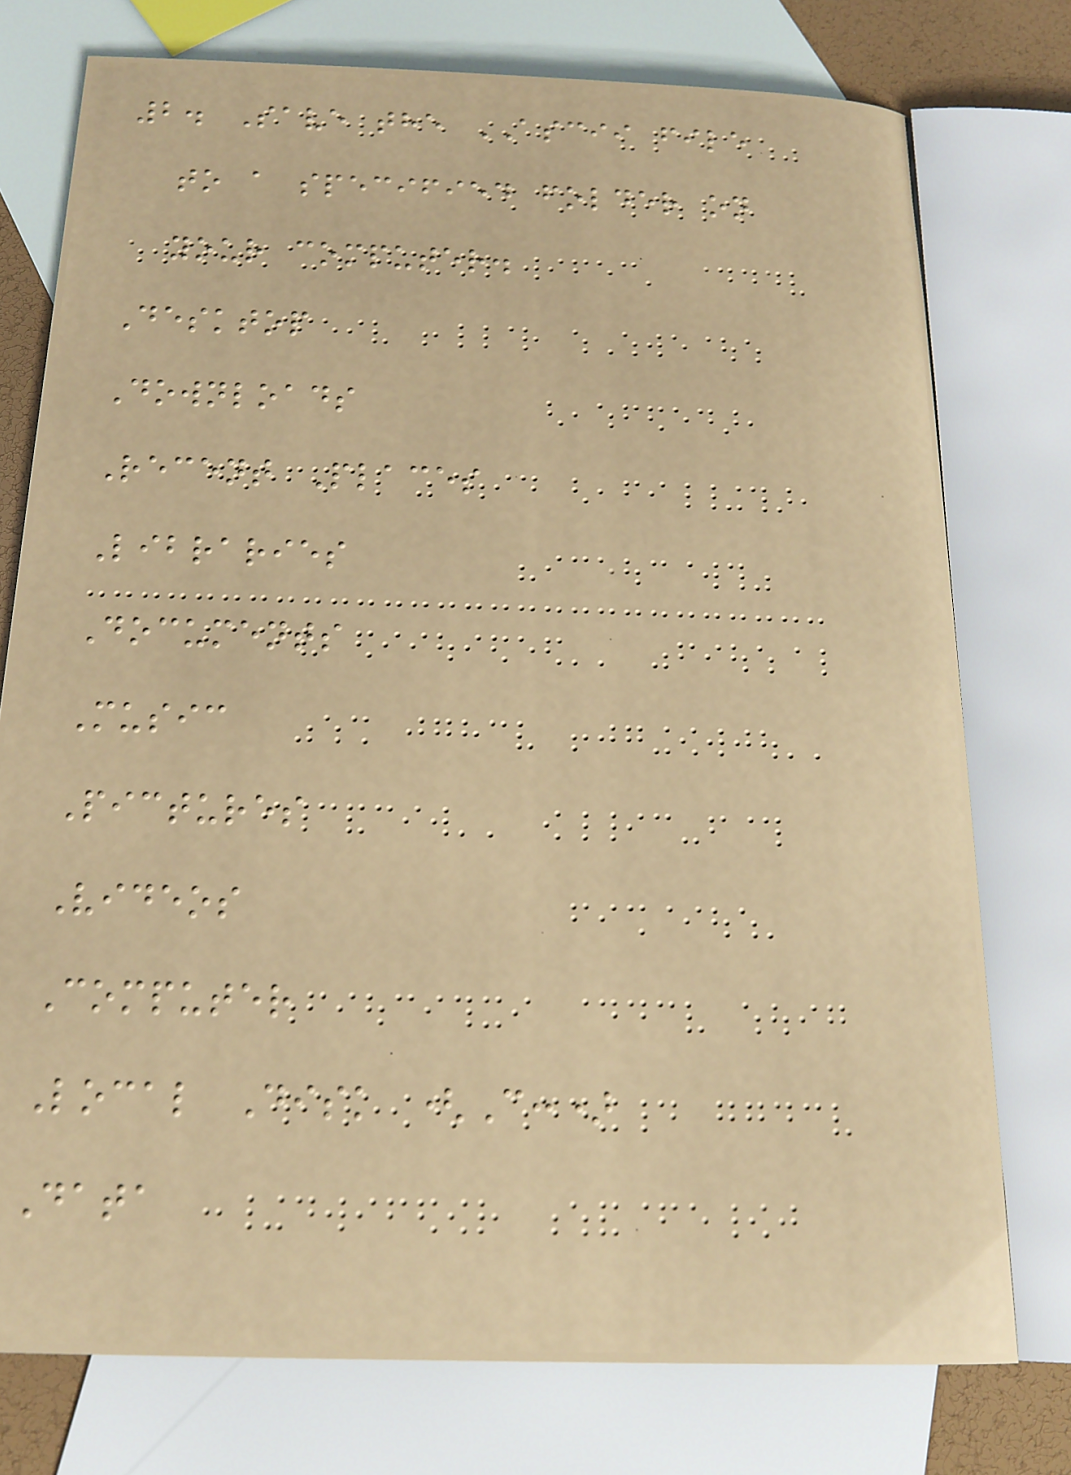2. Save the ASCII file
to a specified folder on
your computer.
Desktop
Downloads
Recent Places
Libraries
Documents
Music
Pictures
Videos
Computer
Local Disk (C:)
Data
